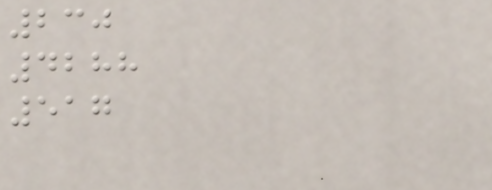230
4288
517
